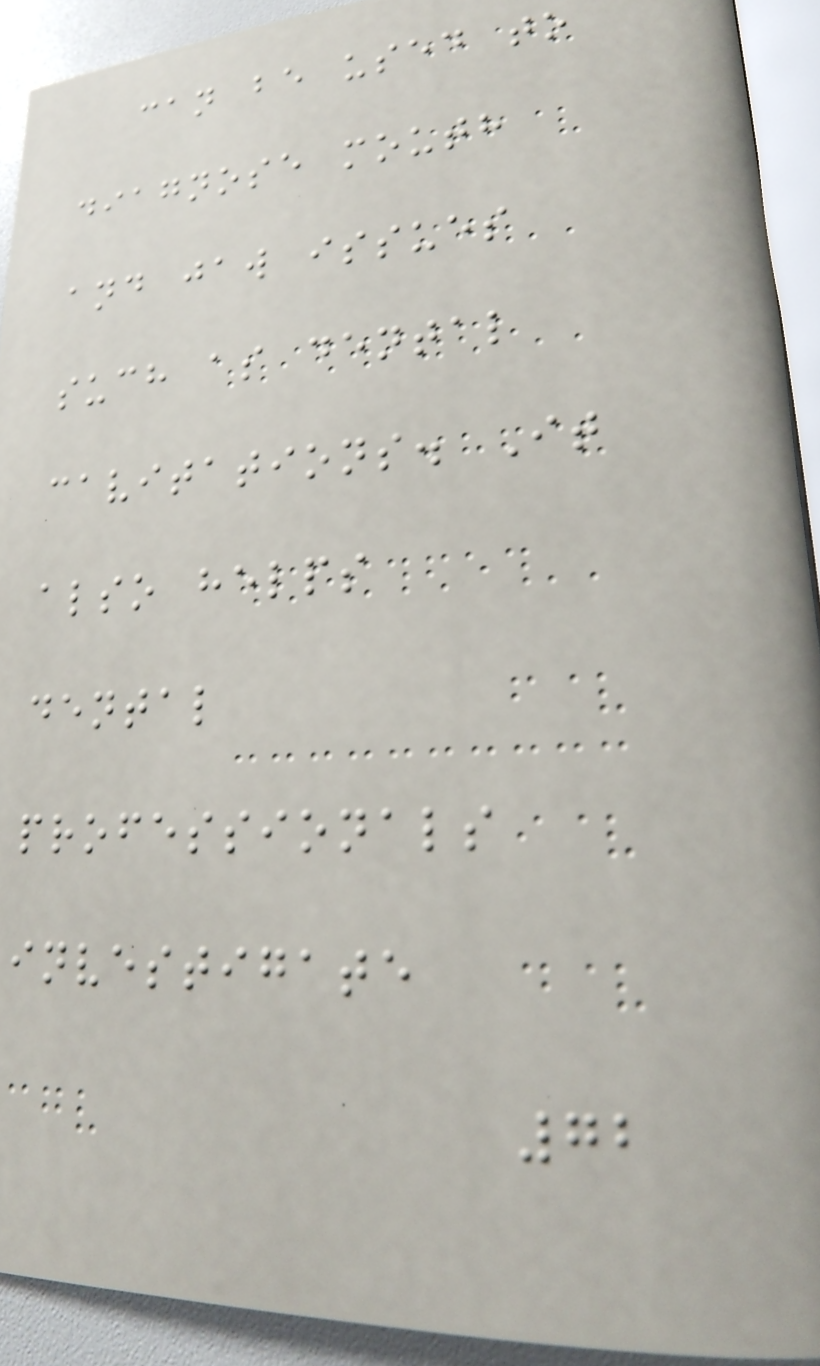can be used to
diagnose mouth
and jaw issues
such as dental
cavitations. It
also helps
dental
professionals
investigate
72
